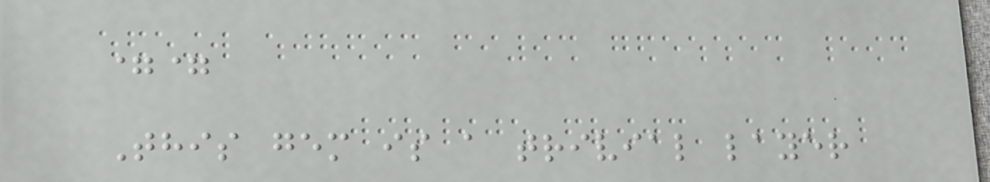==
This gem is a trivial layer
